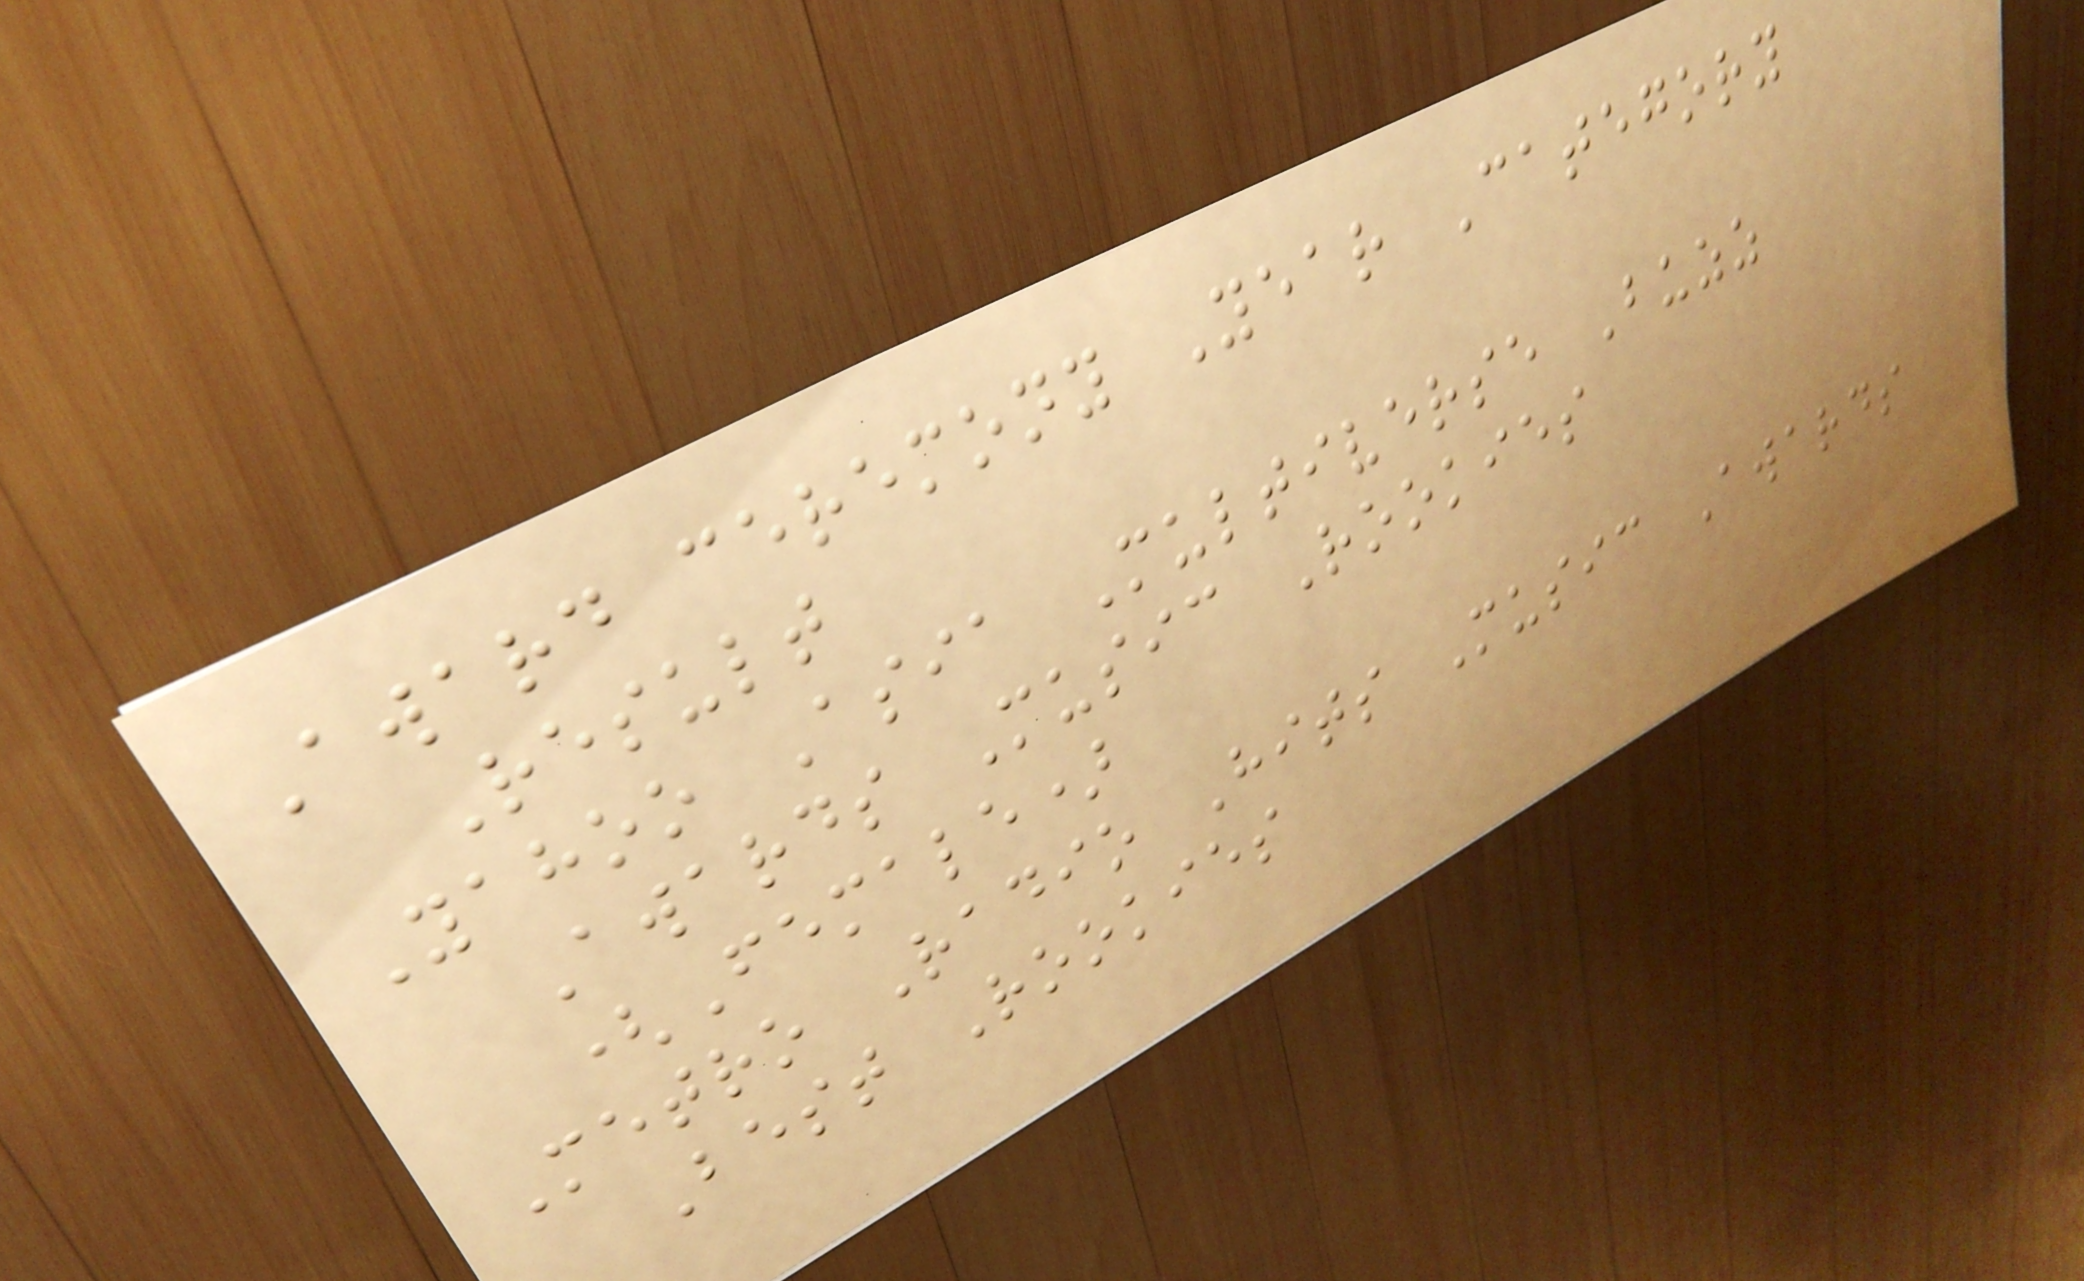Award ceremony Year Category
Result
Yahoo Asia Multiverse Buzz
Awards Music Rookies
(Female)
Metro Radio Hits Music Awards
Best Rookies
